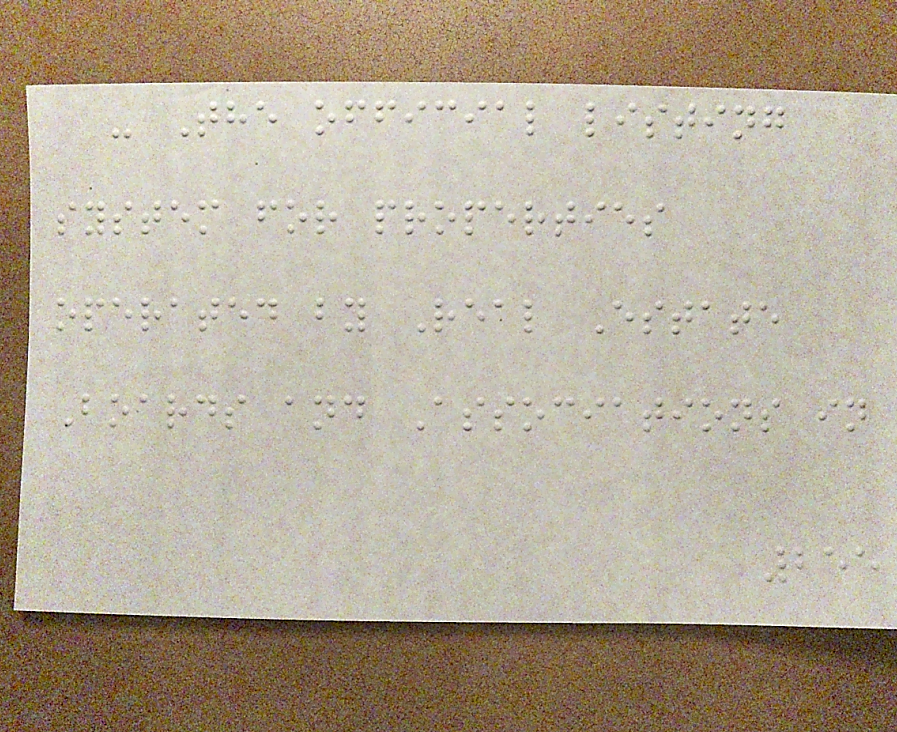- The official listing
system for properties
operated by Real Estate
Boards and Associations in
255
